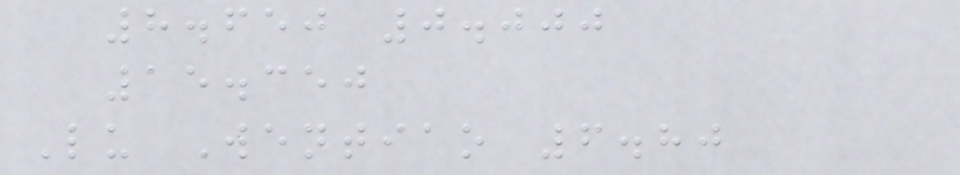8.650 0.000
15.350
Lu Wentiao 6.80
